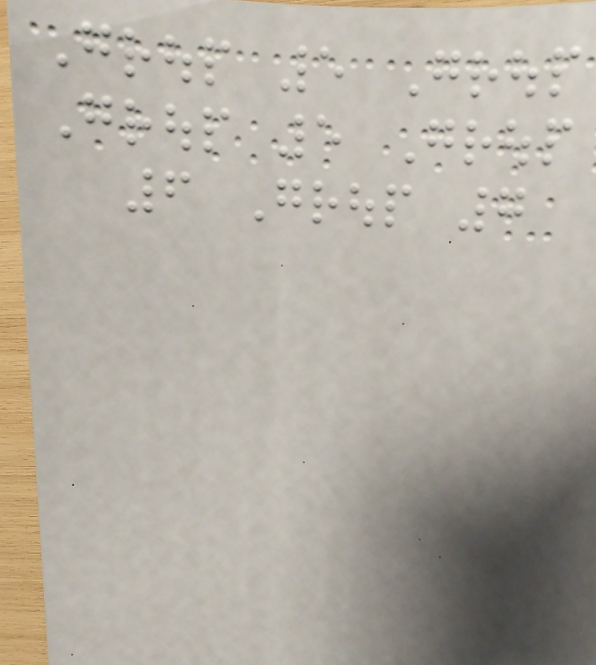Group 5 Group
Group 5 Group
6 Group 7
